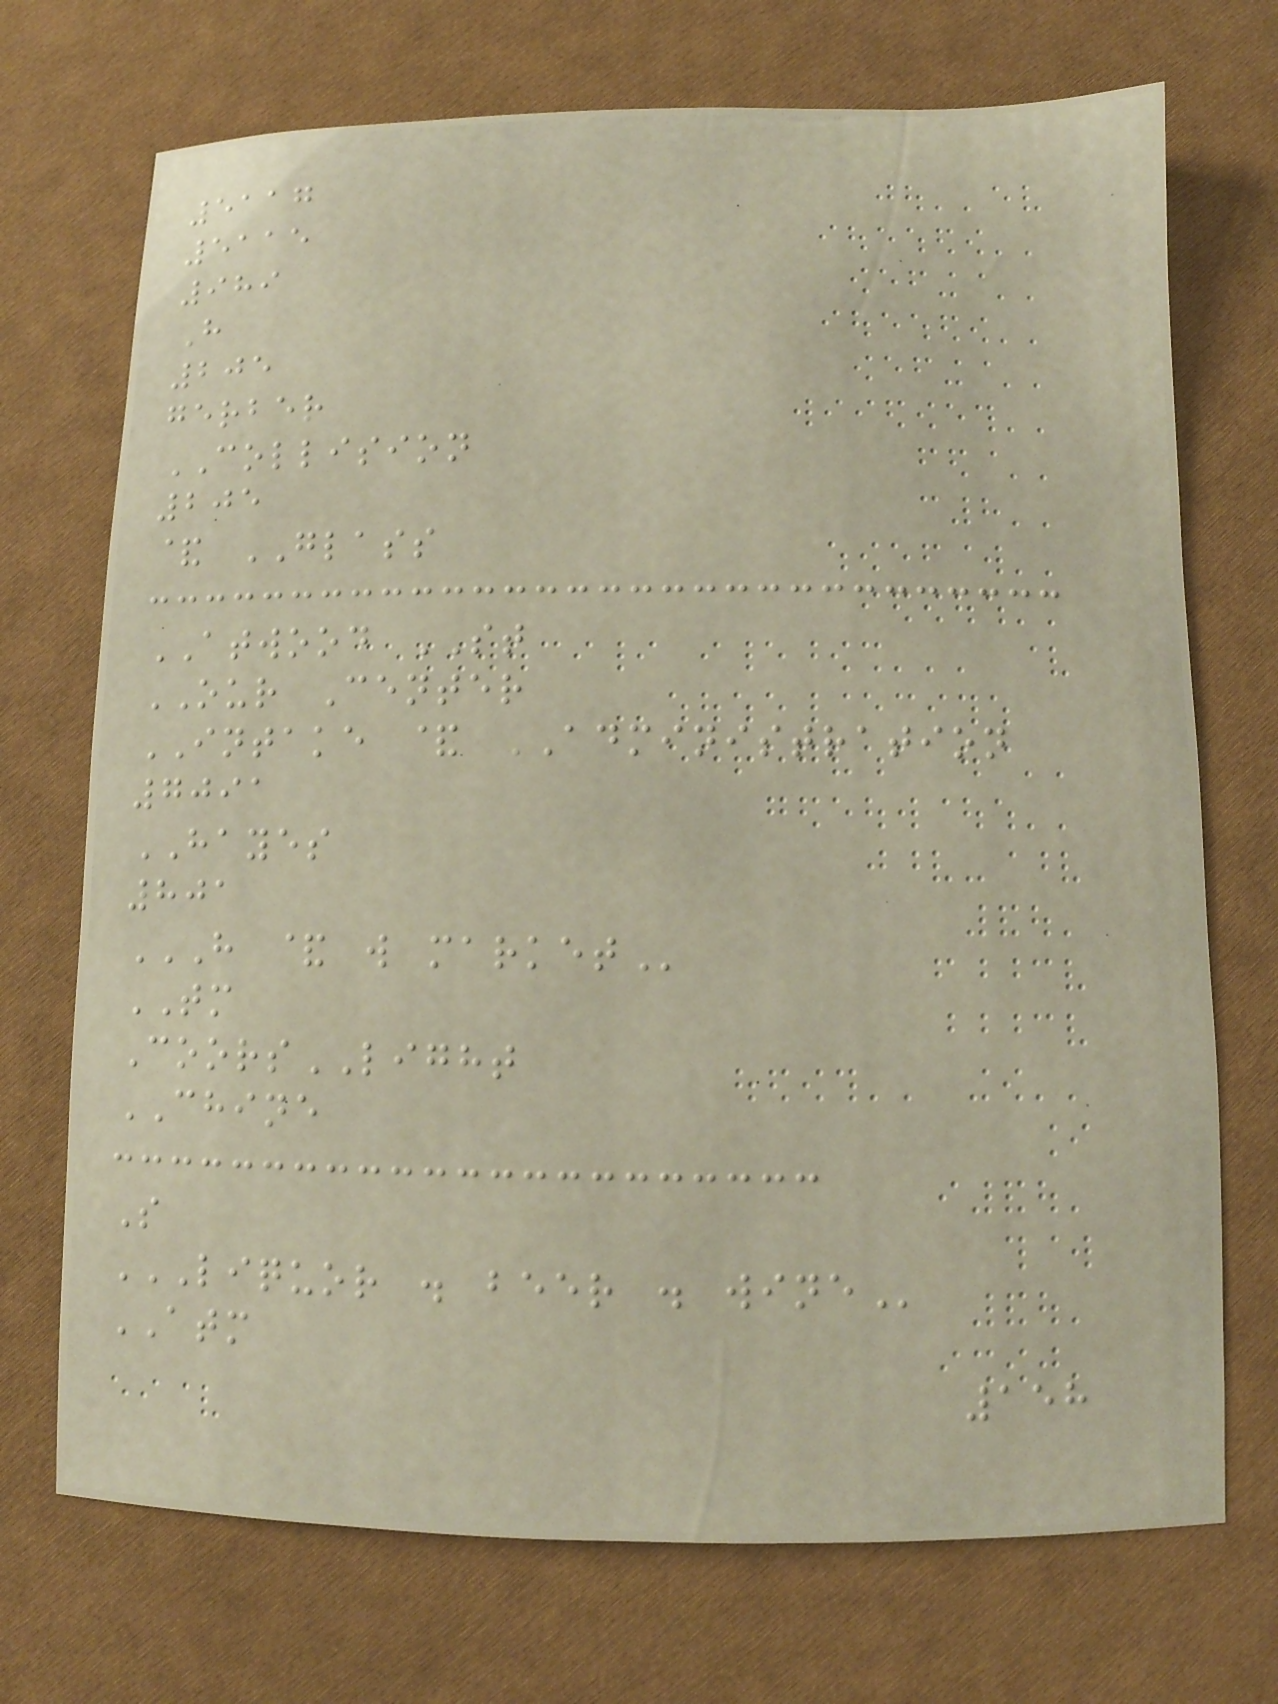5117
5115
989
H
205
gerber
COLLISION
205
& GLASS
ATWOOD ST
OUR Center
INTAKE & ADMINISTRATION
7091
HAYES
801
H & W MARKET
TM
CoorsLIGHT
CHINE
S
LIQUOR . BEER . WINE
ATM
158
